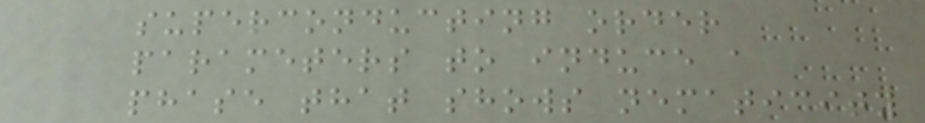superconducting order
parameters to induce a
phase that shows nematicity
